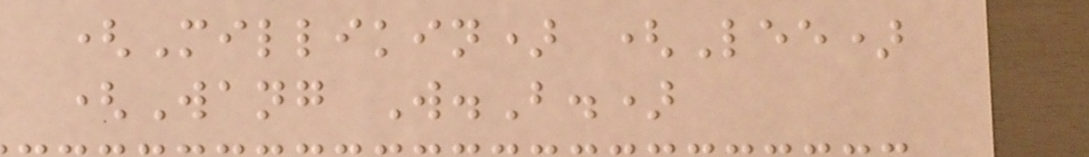(Millikin) (Lee)
(Wang W.B.)
